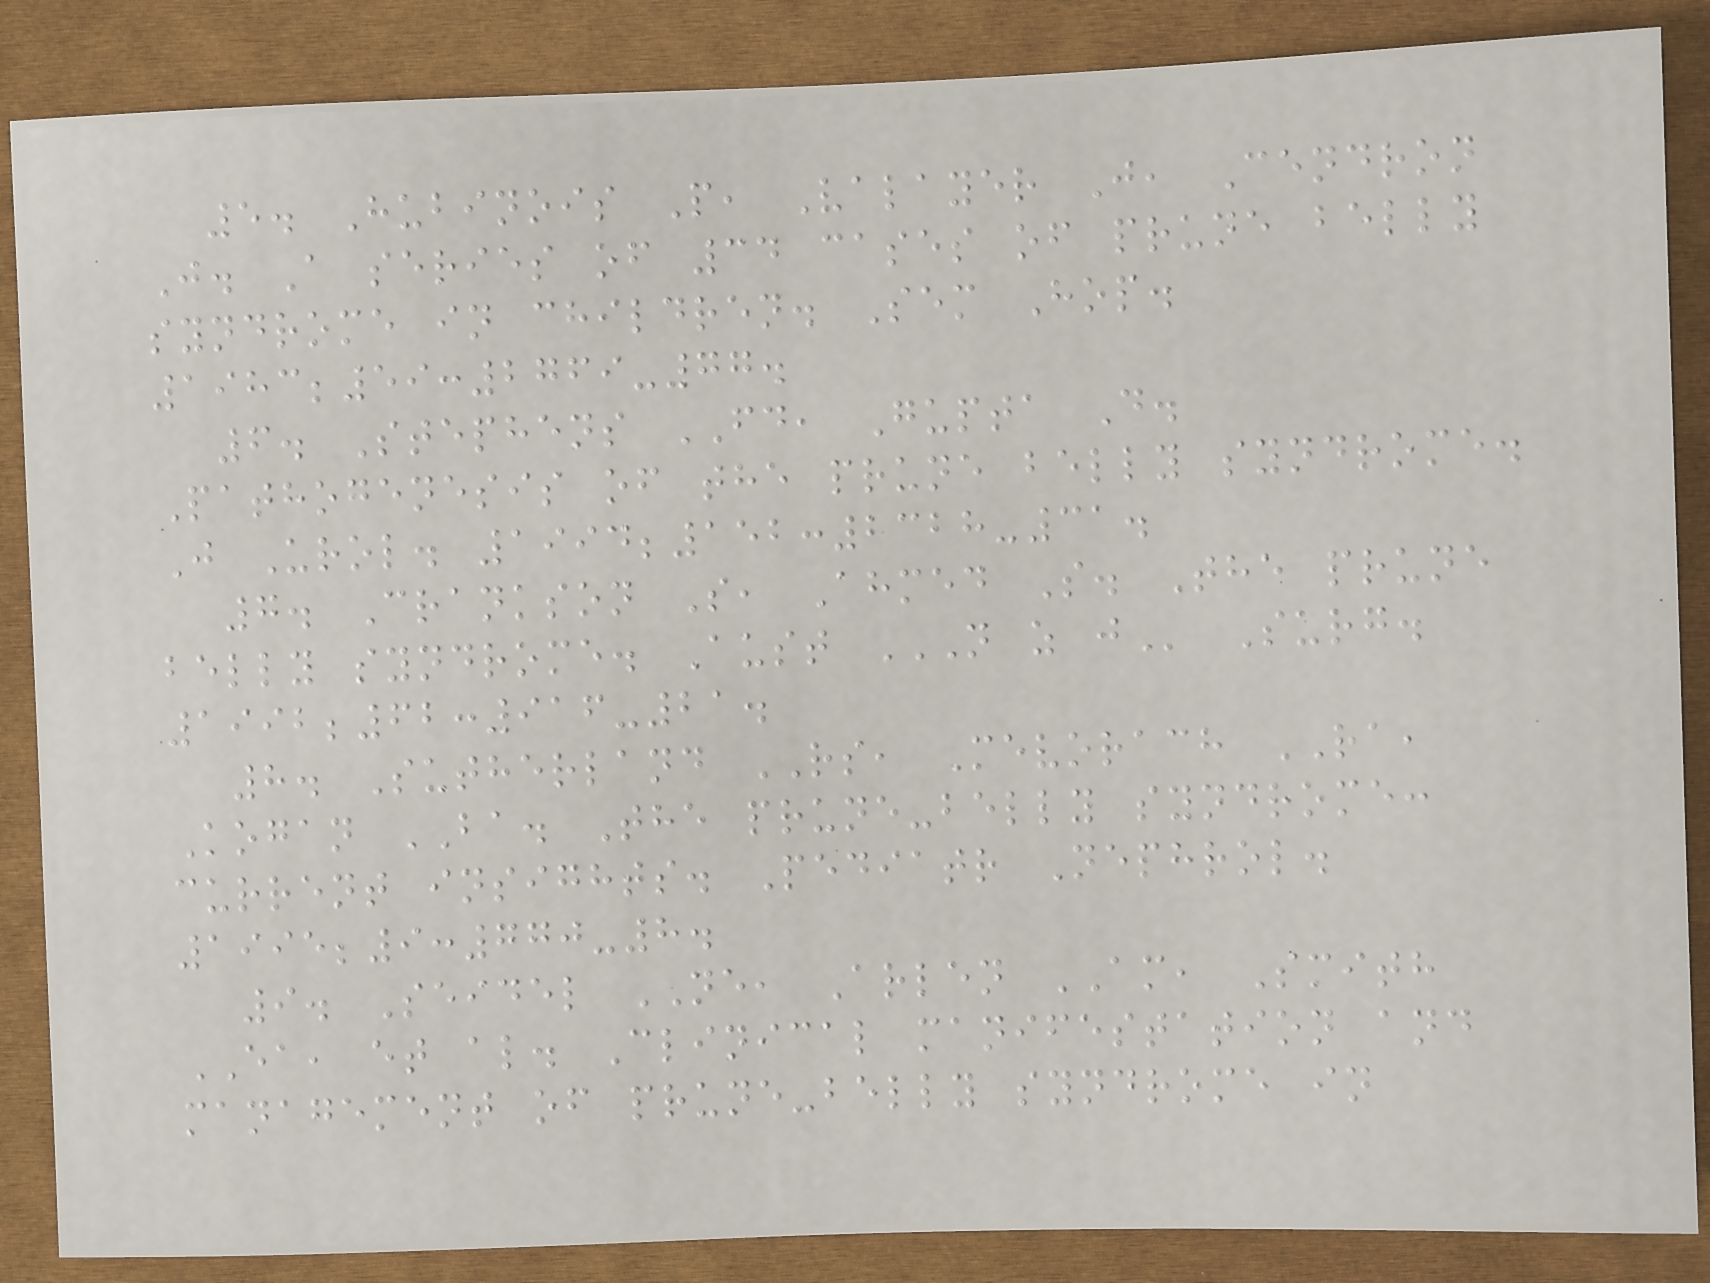5. Hubinois P, Valayer J, Cendron
J. A series of 34 cases of prune belly
syndrome in children. Sem Hop.
1983;59:2769-77.
6. Stephens FD, Gupta D.
Pathogenesis of the prune belly syndrome.
J Urol. 1994;152:2328-31.
7. Crankson S, Ahmed S. The prune
belly syndrome. Aust N Z J Surg.
1992;62:916-21.
8. Sutherland RS, Mevorach RA,
Kogan BA. The prune-belly syndrome:
current insights. Pediatr Nephrol.
1995;9:770-8.
9. Seidel NE, Arlen AM, Smith
EA, et al. Clinical manifestation and
management of prune-belly syndrome in
